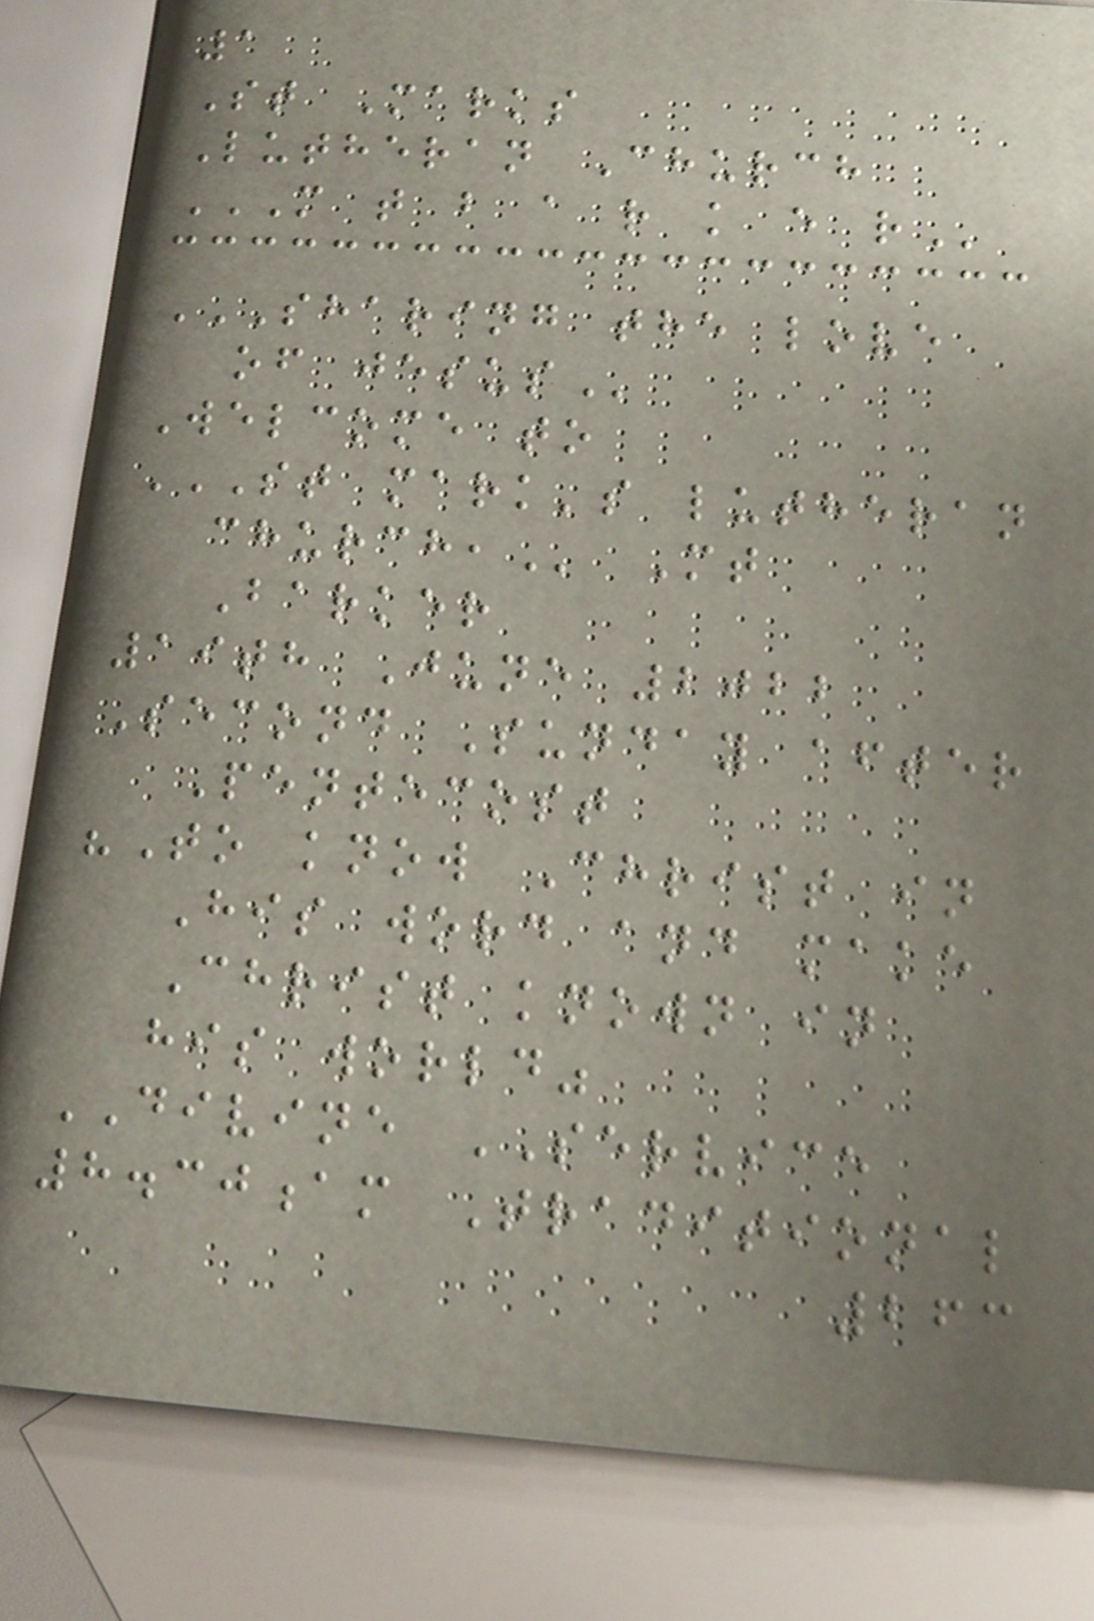1
St Marks
Lutheran Church
M T B A R K E R
SHARING THE LOVE
OF JESUS
Welcome to
ST MARK'S LUTHERAN
CHURCH, Mt
Barker
19th June 2022
Second Sunday after
Pentecost
"To know Christ in
His word and make
Christ known in
his world"
DIVINE SERVICE
8.30am Traditional
263
